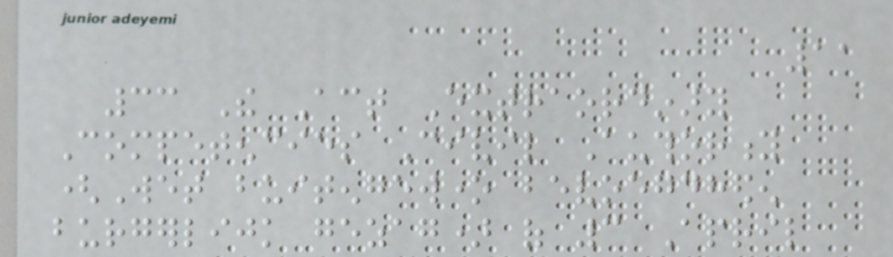11
33 The Act Extraordinary
Competencies Civil Authority
(Wet buitengewone bevoegdheden
burgerlijk gezag) of 3 April
